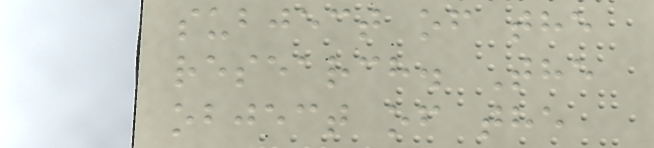subject of the
research. The
object of the
